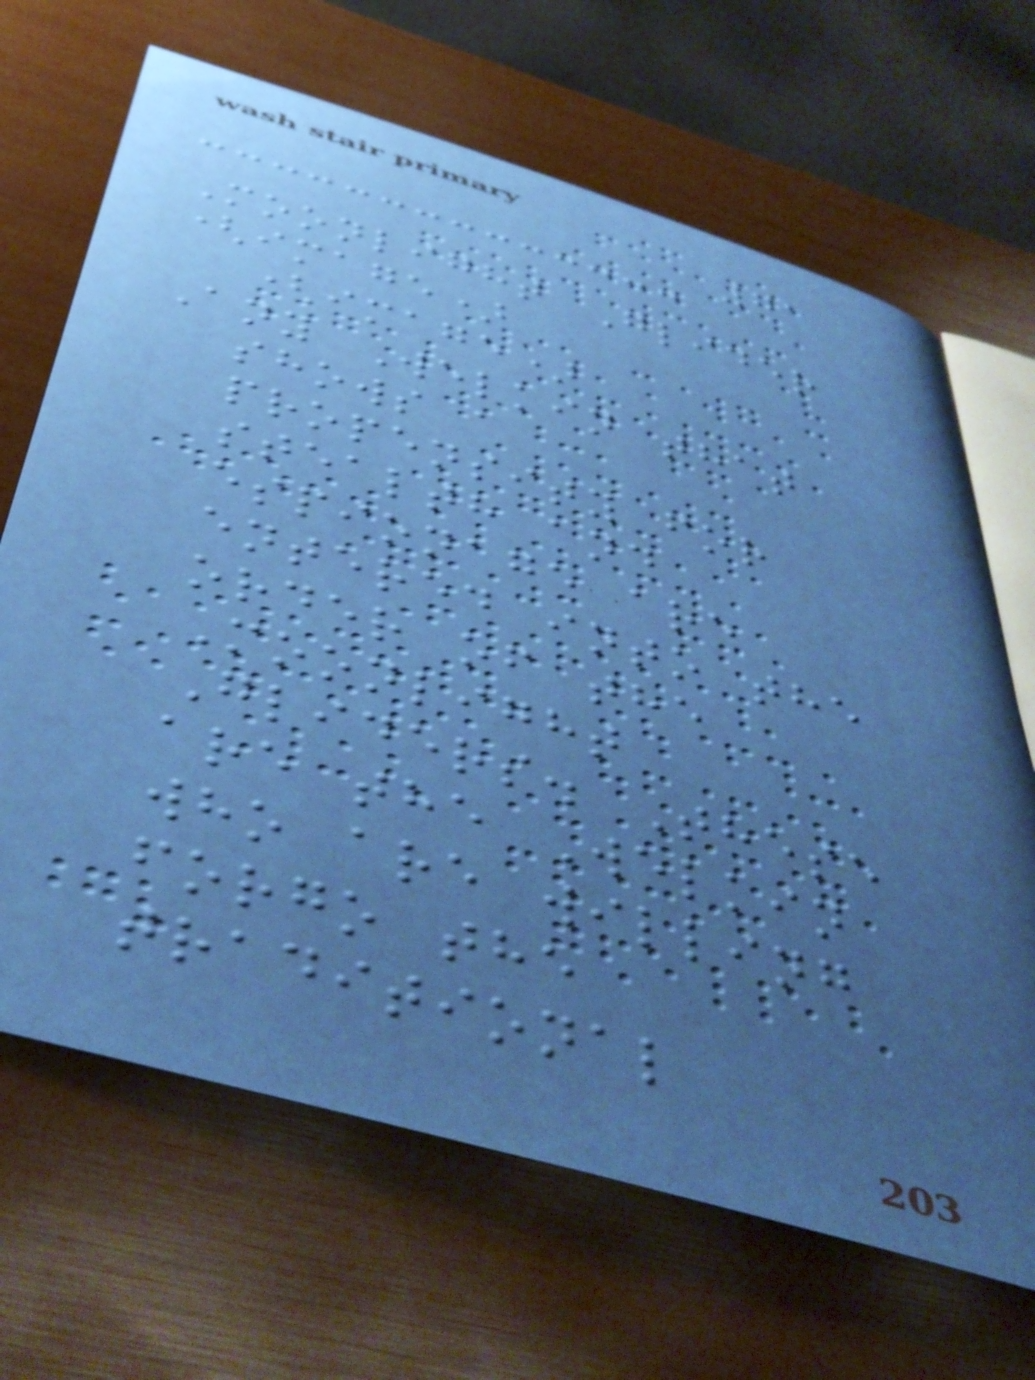71
Moonlight Glider
(image)
(image)
Any Welkin that
shows a
propensity for
stealth and
espionage are
entered into the
order of the
Moonlight
Gliders. These
are the Welkin
who are willing
forgo the
traditional
